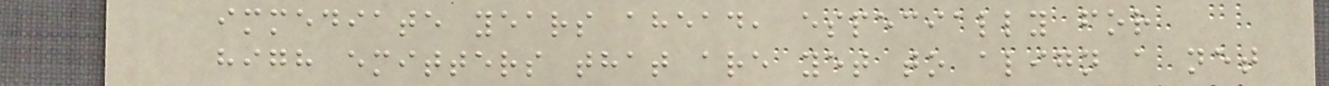immediate years ahead, especially for
high emitters that are yet to align a net
